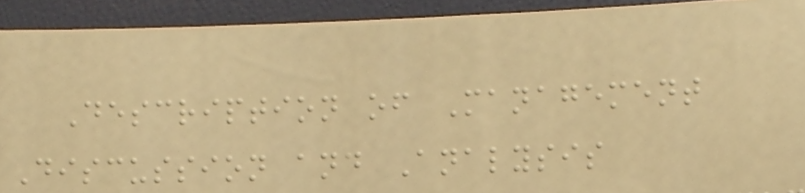Description of Management
Discussion and Analysis
